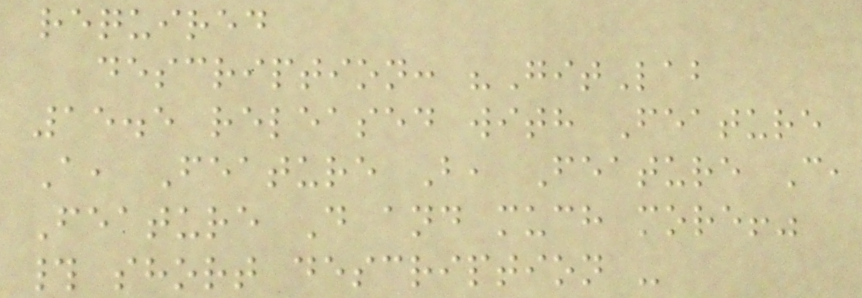required
description: "GitLab
15.5 released with Feature
A, Feature B, Feature C,
Feature D and much more!"
# short description -
